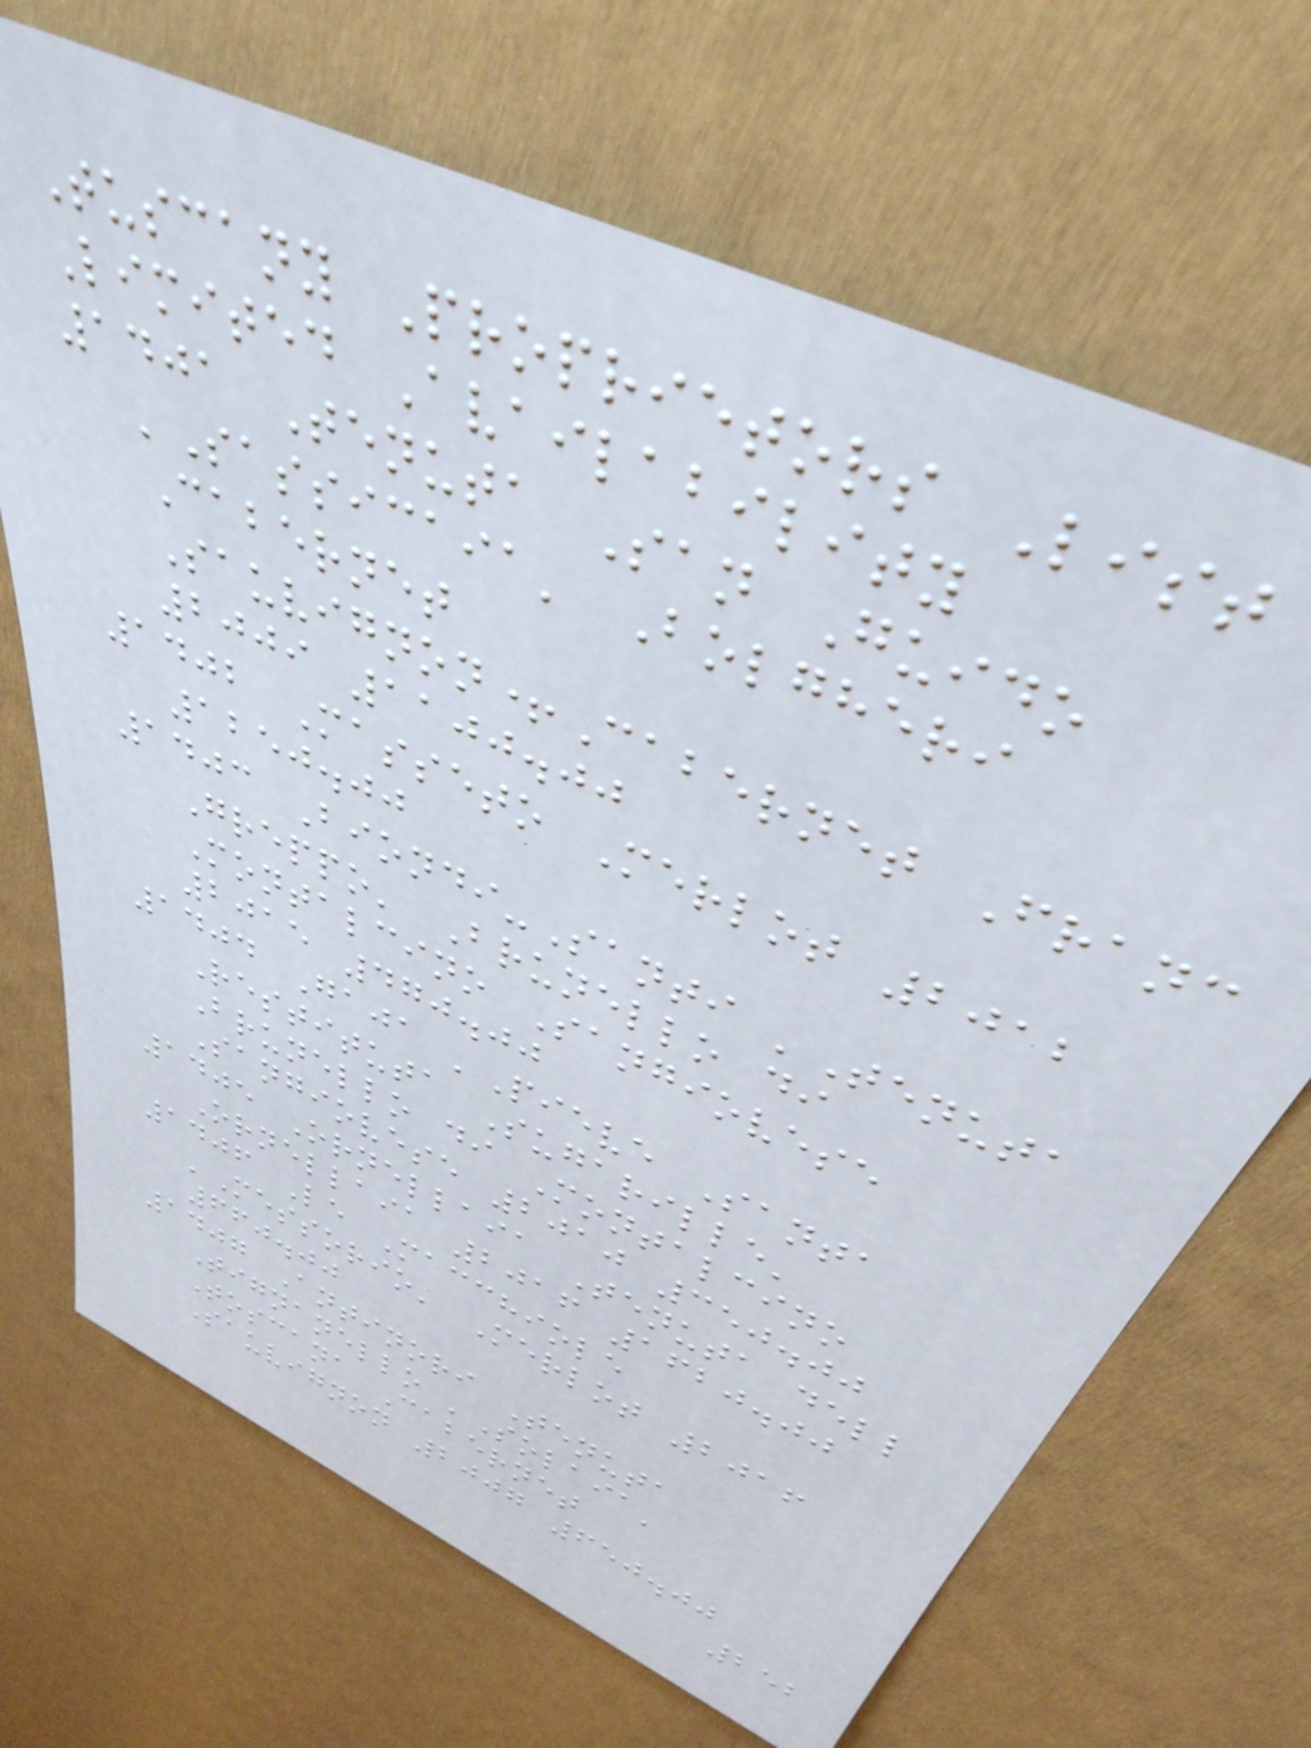Tuscany Proprietors List
Limited Availability
1401 Tenuta San Guido
'Sassicaia' Bolgheri
Cabernet
Sauvignon+Cabernet Franc
2009 1100.00
1402 Masseto Merlot 2012
1250.00
1403 Biondi-Santi 'Tenuta
Greppo' Brunello di
Montalcino Sangiovese
2015 470.00
1404 Gaja 'Pieve Santa
Restituta Sugarille'
Brunello di Montalcino
Sangiovese 2010 350.00
1405 Ornellaia Tenuta dell
Ornellaia 2016 1620.00
1406 Le Macchiole
'Messorio' Merlot 2016
660.00
1407 Antinori Tenuta
Tignanello 'Solaia'
Toscana Cabernet
Sauvignon 2007 650.00
252
